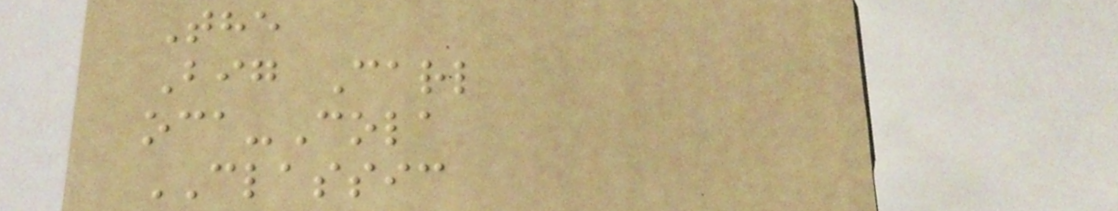The
Big Carl
oca-Cola
CLASSIC
